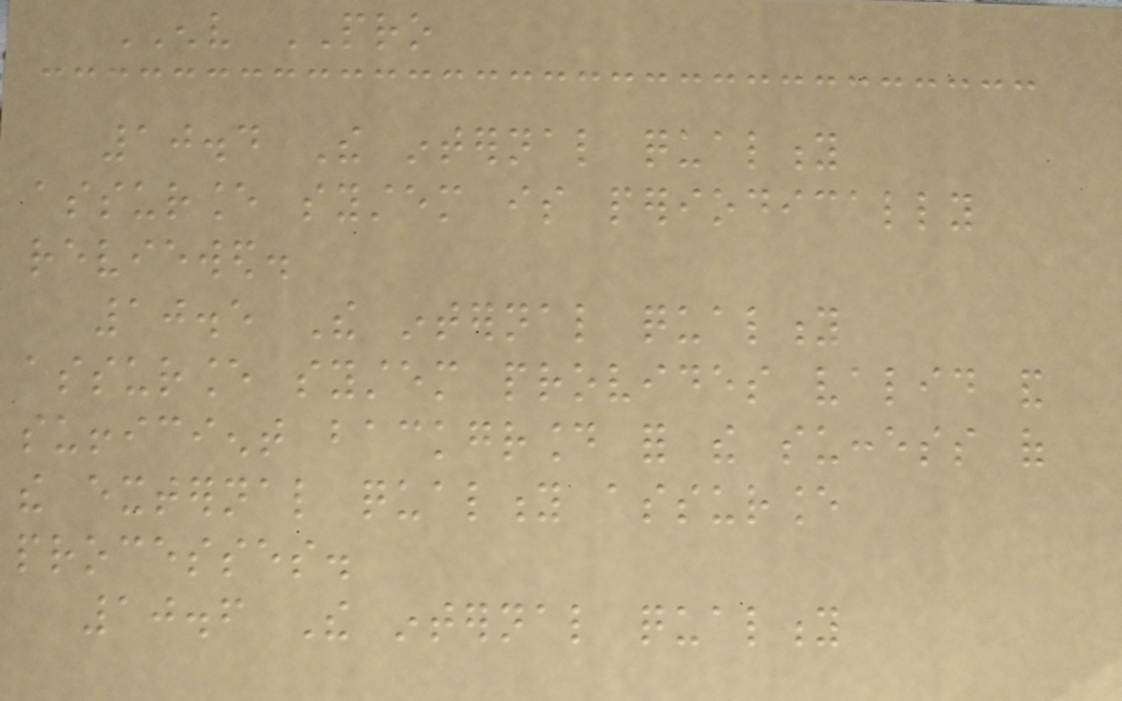ENV PRO
10.4 The internal quality
assurance system is periodically
reviewed.
10.5 The internal quality
assurance system provides valid and
sufficient background for the success of
the external quality assurance
processes.
10.6 The internal quality
